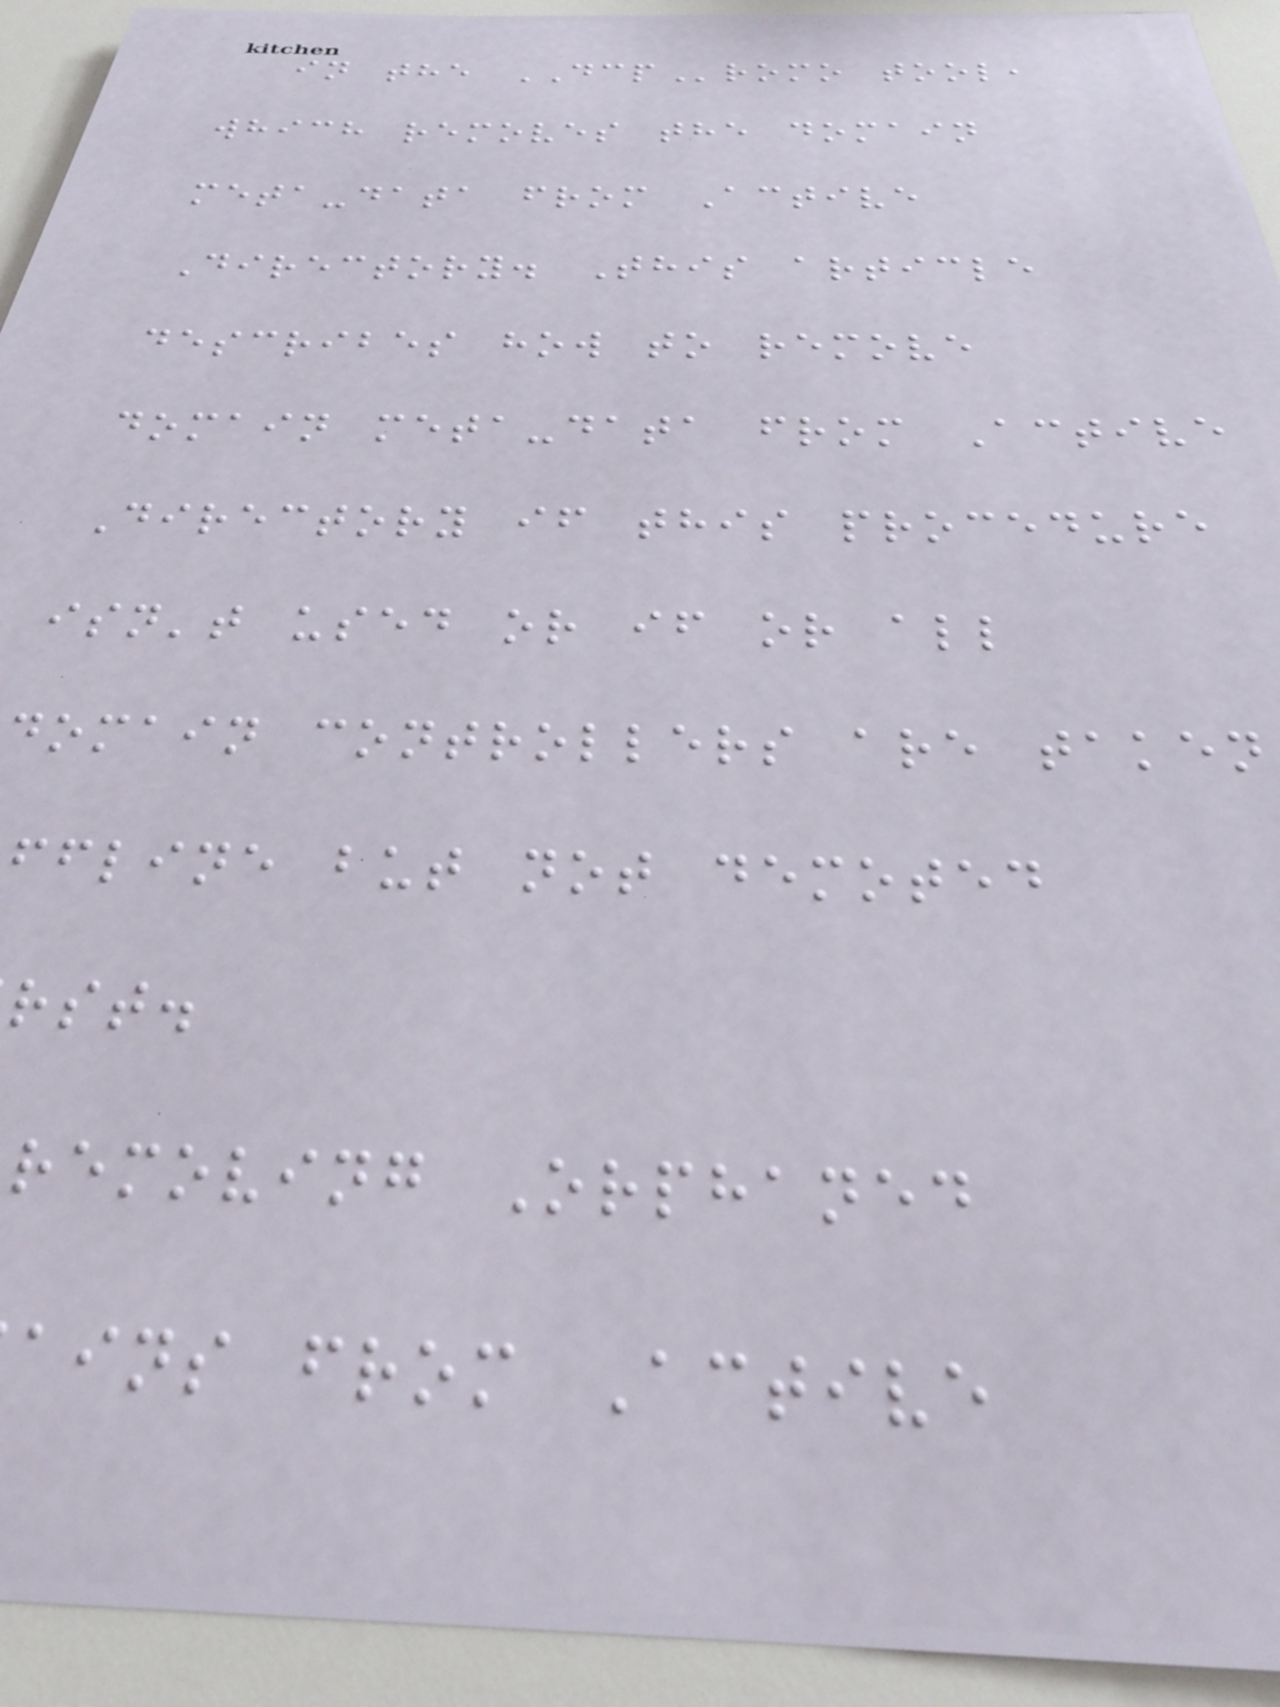in the DCPromo tool,
which removes the domain
meta-data from Active
Directory. This article
describes how to remove
domain meta-data from Active
Directory if this procedure
isn't used or if or all
domain controllers are taken
ffline but not demoted
rst.
removing Orphaned
ains from Active
